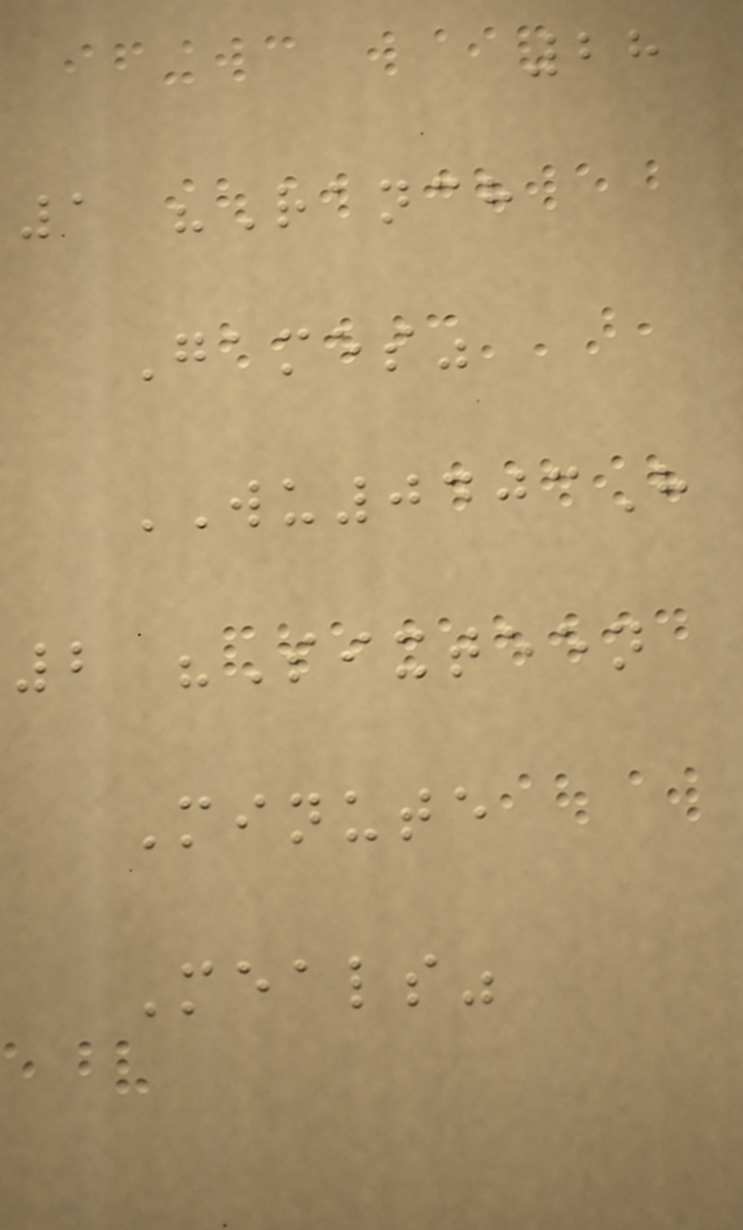28
1 "Ranch
Games"
WU0403H
2 "Sixteen
Minute
Meals"
